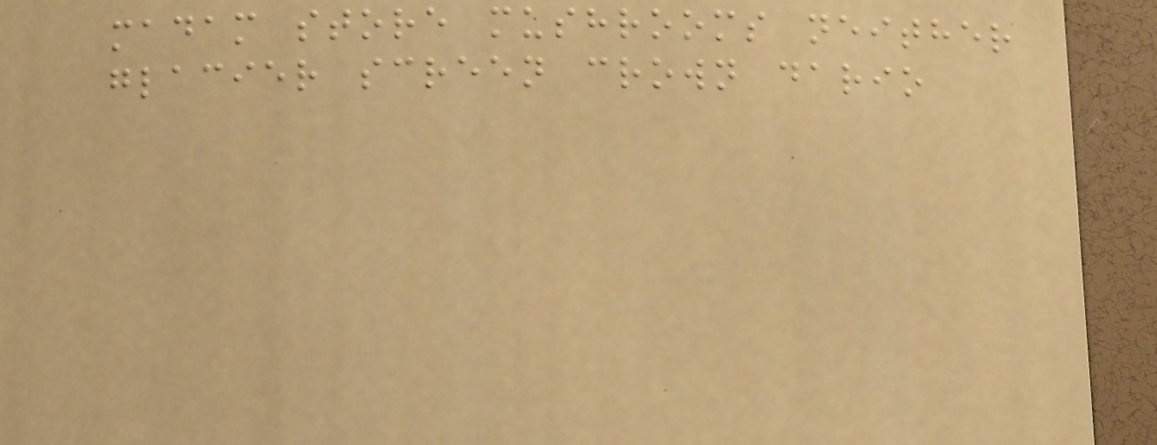madam store mushrooms neither
glacier screen crown dario
